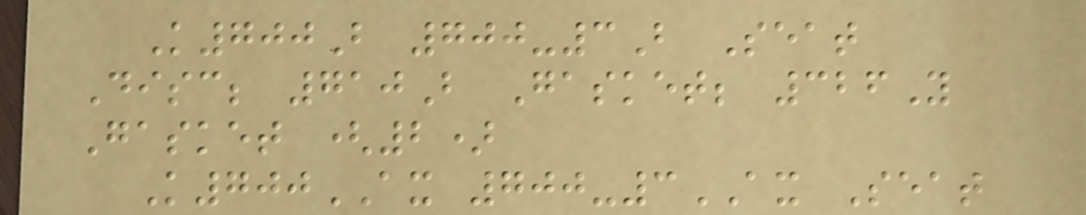K700B 700-3B Seat
Disc; 710B Gasket; 326Y
Gasket (2)
K700AX 700-3AX Seat
